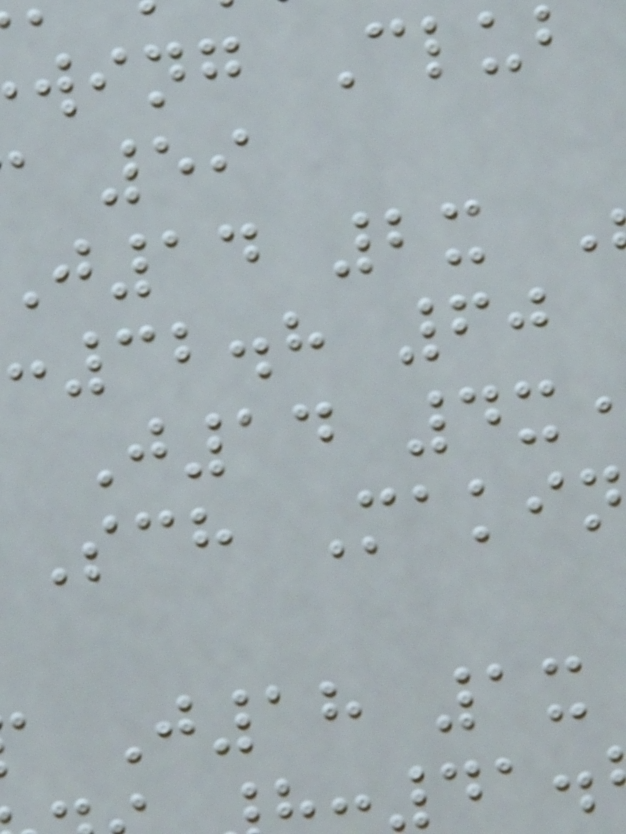wing Club
j14 2x
:32.8 60
J14 4x
Sch Makin
J18 1x
